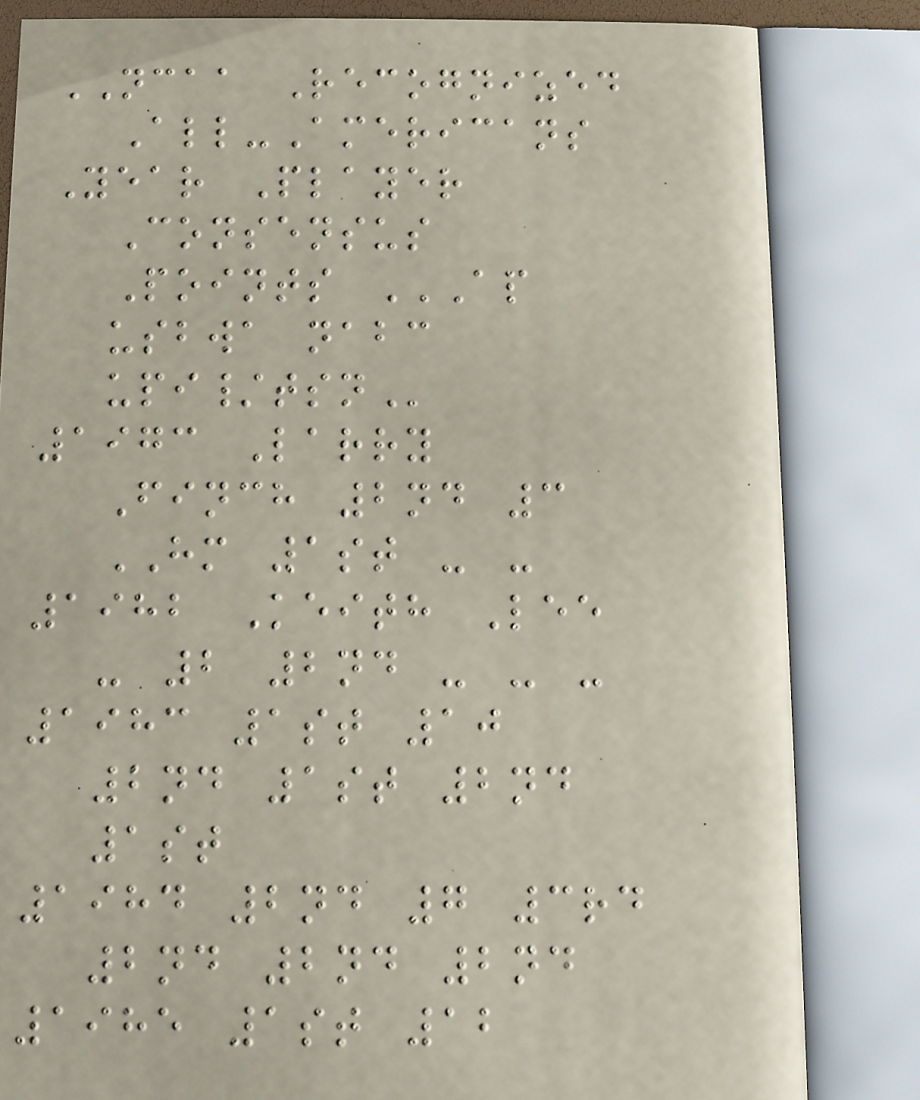NCAA Recognized
All-Americans
Year Player
Consensus
Points AP
USBWA NABC
UPI/TSN
1973 Larry
Finch 2nd 3
HM 1st - -
1982 Keith Lee
- 2 2nd - - -
1983 1st 10
2nd 1st 2nd
1st
1984 2nd 7 3rd
2nd 2nd 2nd
1985 1st 12
